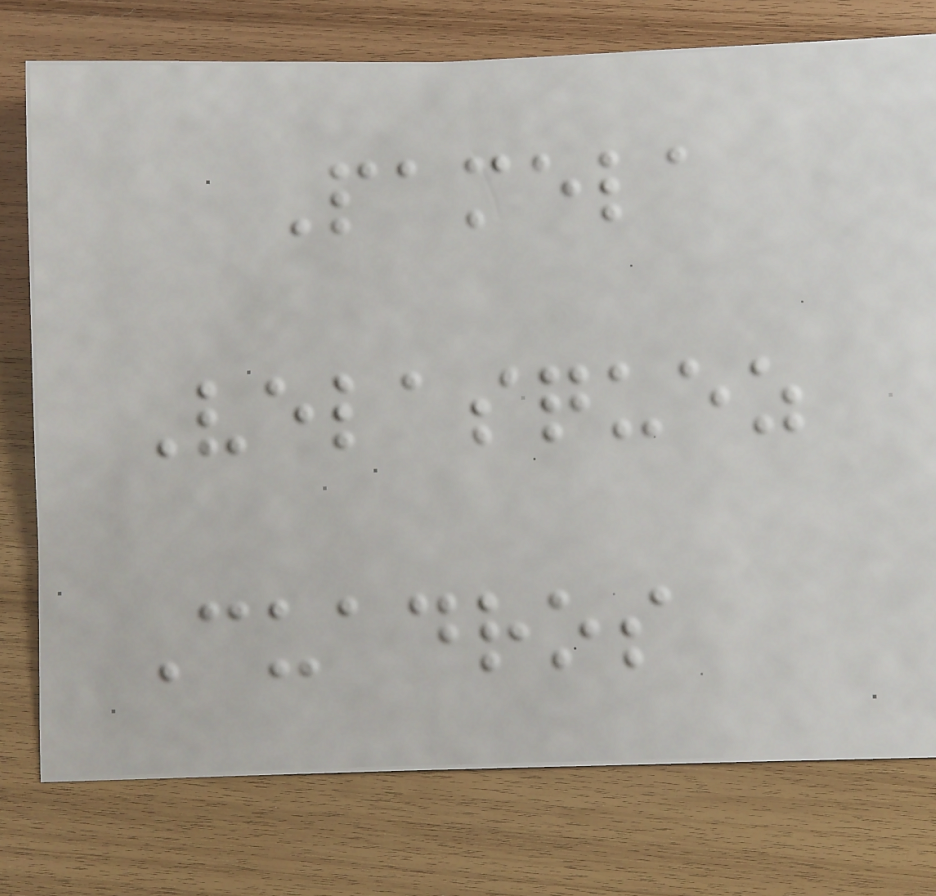Pamela
Velasquez
Cuadros
